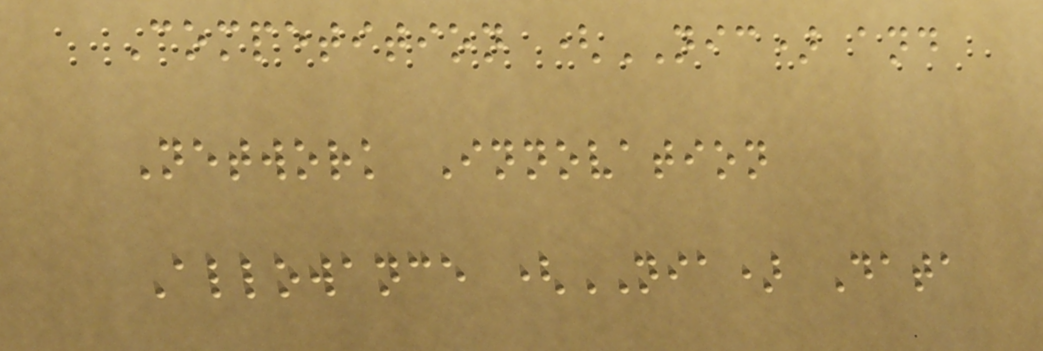Competition (NIC) and
Network Innovation
Allowance (NIA) Data
